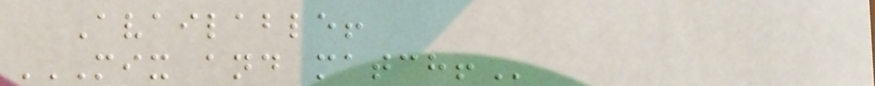Available!
MIX AND MATCH!
